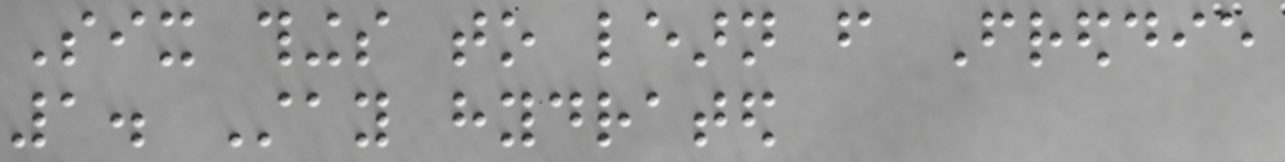Six things to learn from Freddie
1. Stay hydrated
